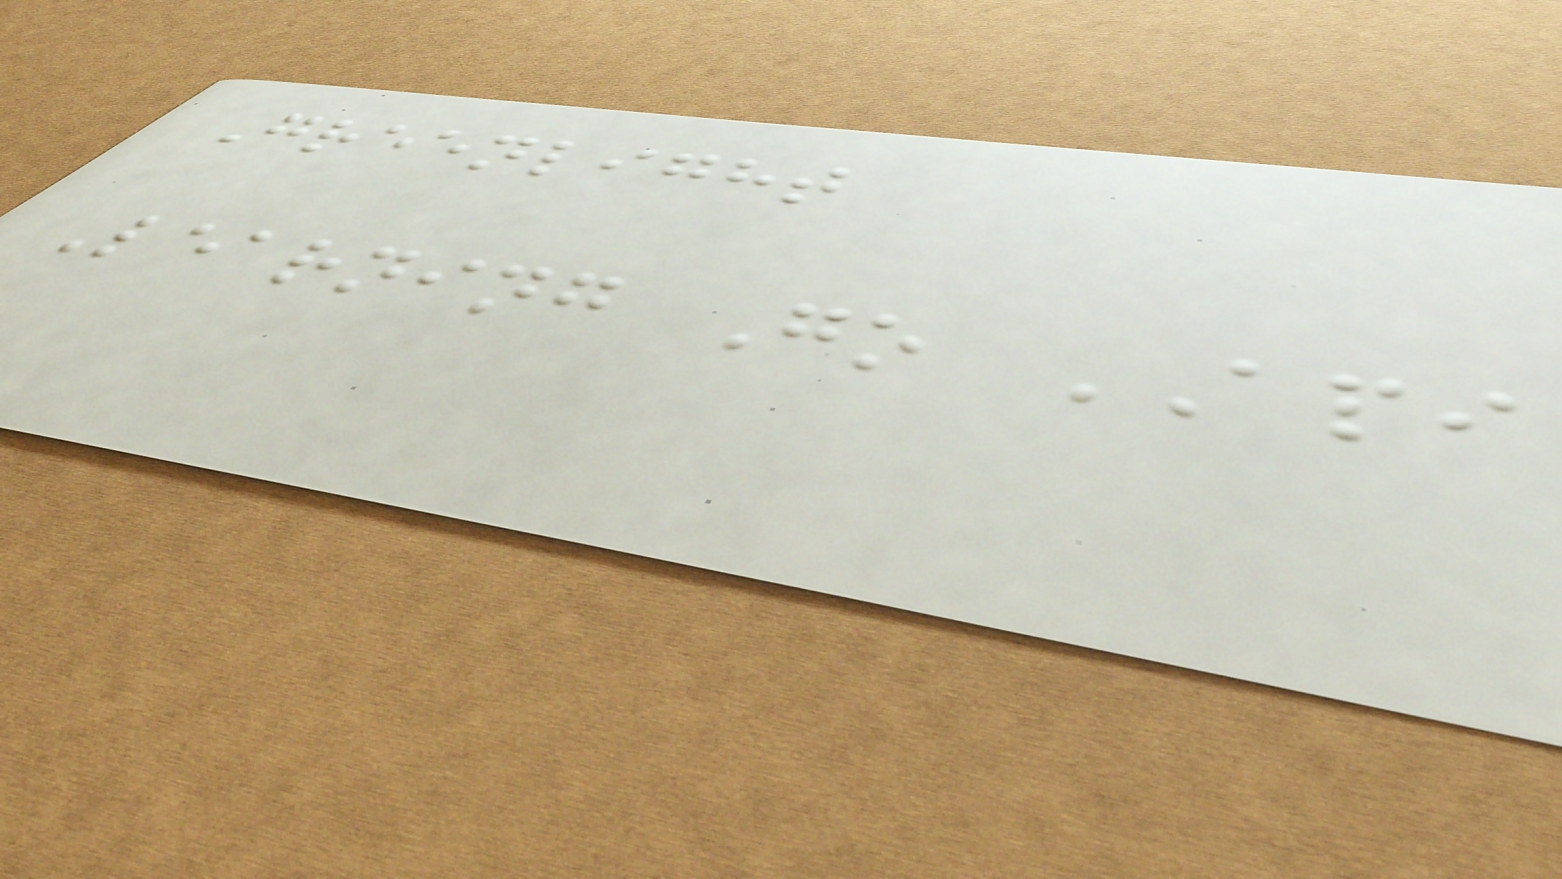Greenlight
Learning Go API
